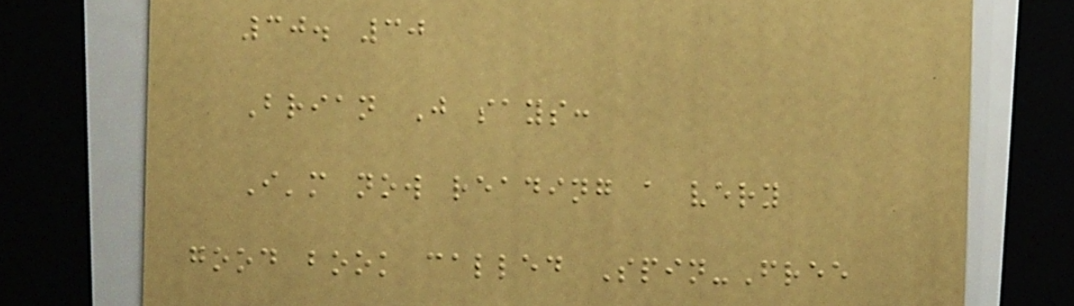30. 30
Brian J says:
I'm now reading a very
good book called Spin-Free
